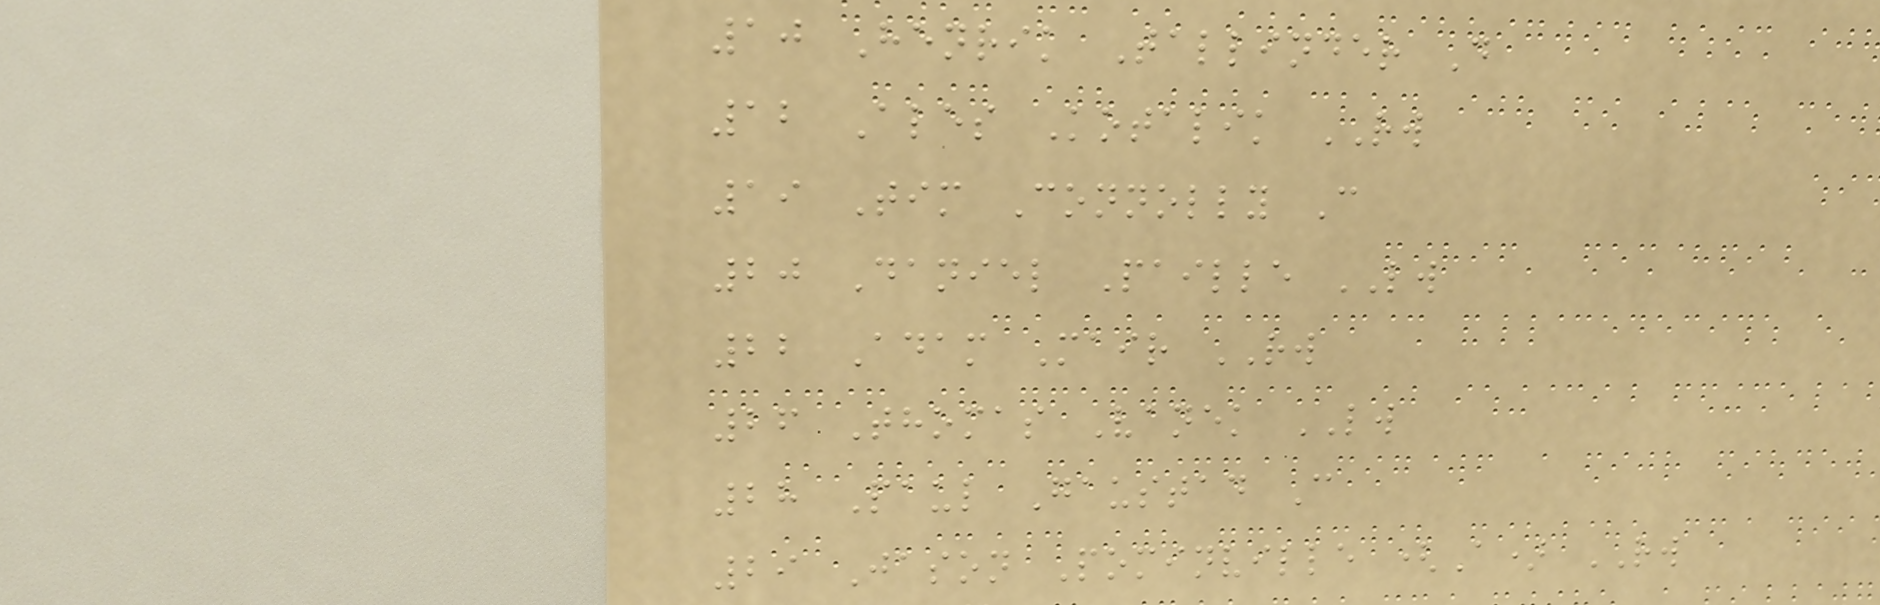10 Henrik Tallinder D
12 Ales Kotalik RW
19 Tim Connolly C
20 Daniel Paille LW
22 Adam Mair RW
26 Thomas Vanek LW
28 Paul Gaustad C
29 Jason Pominville (A) RW
